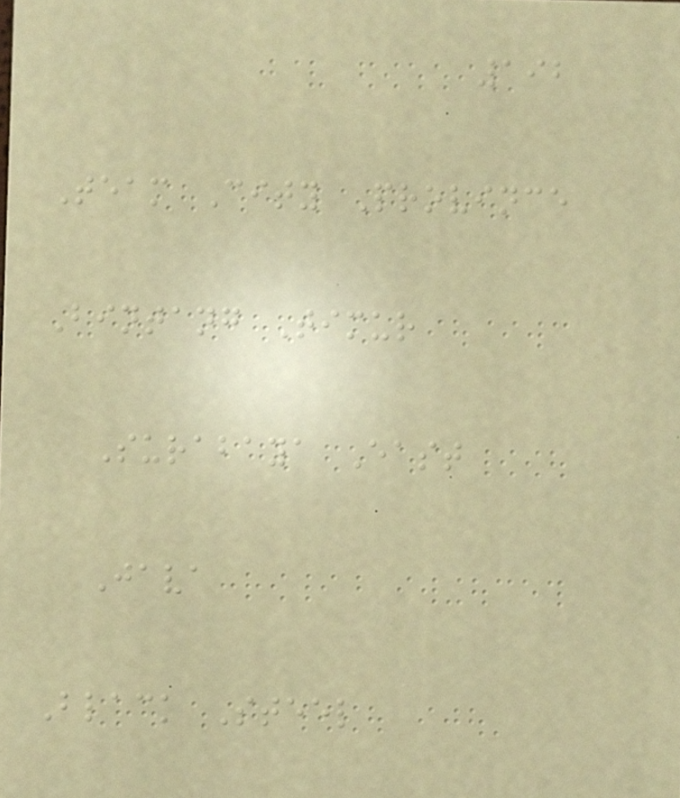192
Team City Province
Bintang Timur
Surabaya East
Java
Black Steel
